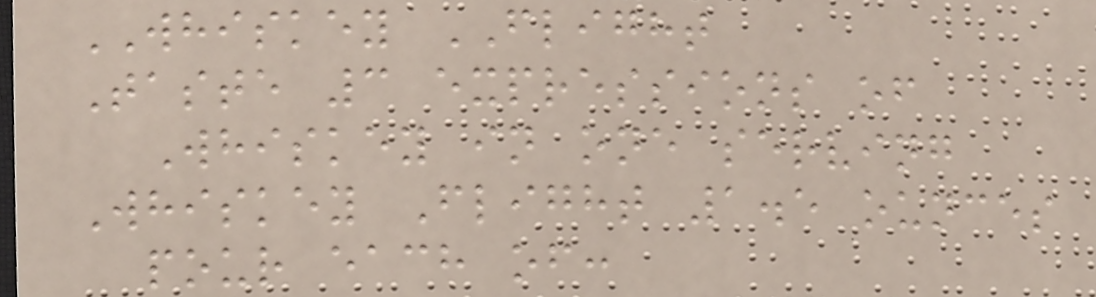WHISKEY FLIGHT
Taste 3 expressions of
Whiskey in one serving
Whiskey Flight 1.5 ounces
pour each of:
